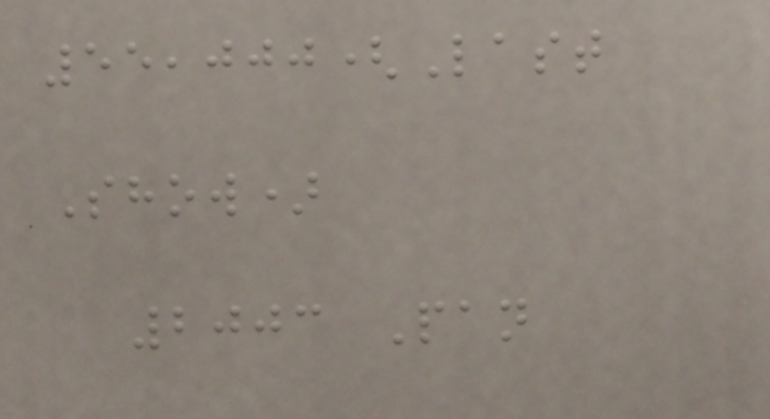55,000(Last
Show)
2003 Pan
